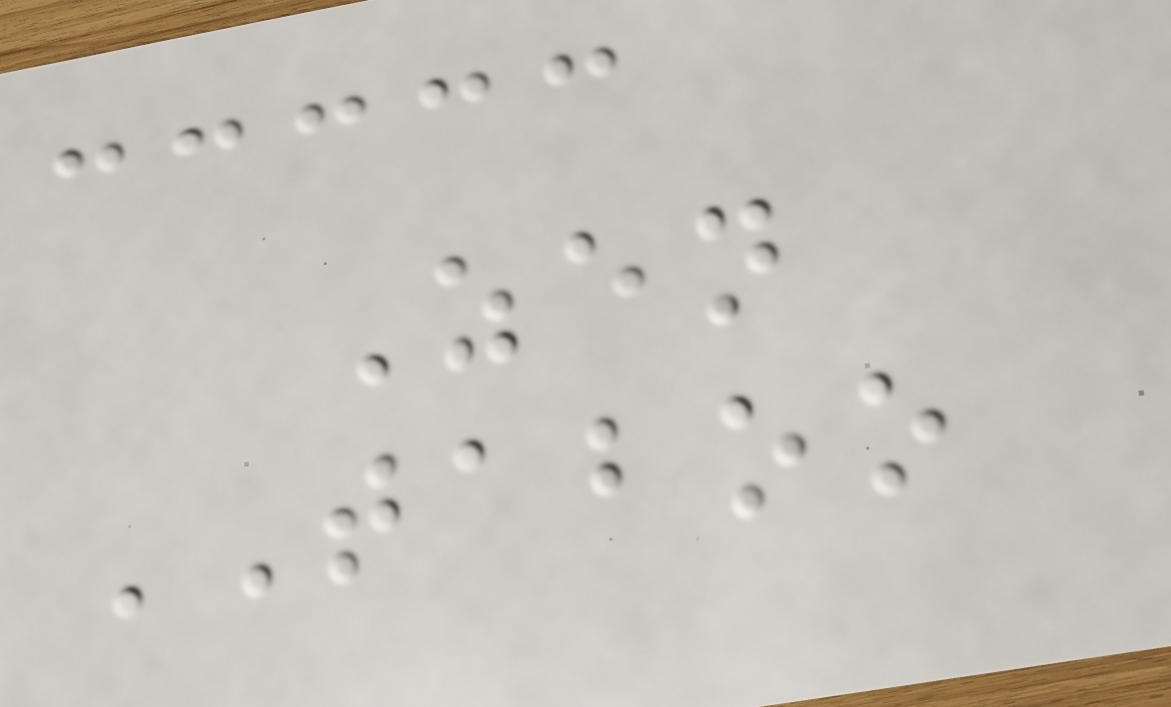Zen
TABOO
